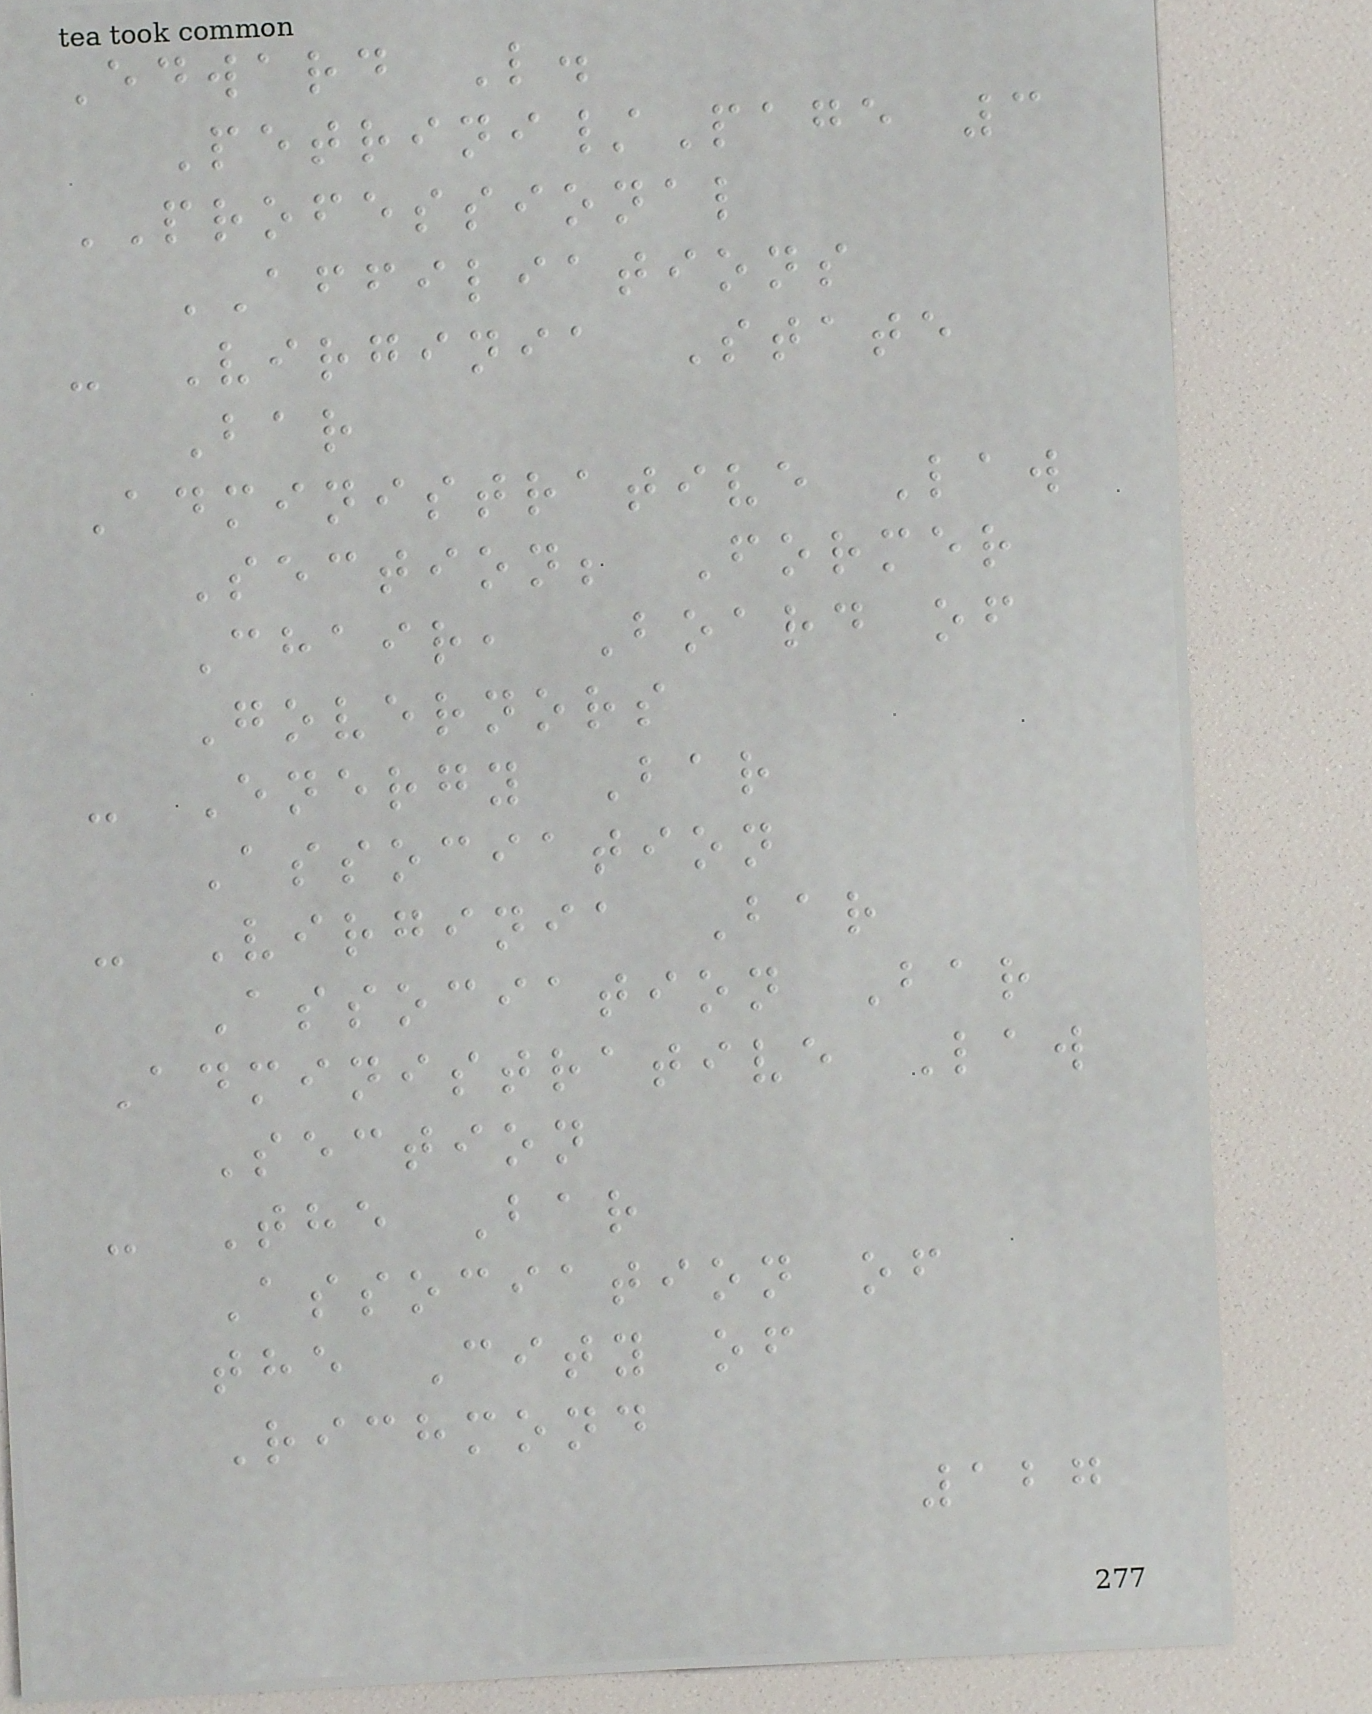Edward L.
Petrini/Page 3
PROFESSIONAL
AFFILIATIONS
- Virginia State
Bar
Administrative Law
Section; Former
Chair, Board of
Governors
- Energy Bar
Association
- Virginia Bar
Association Bar
Administrative Law
Section
- The Bar
Association of
the City of
Richmond
127
